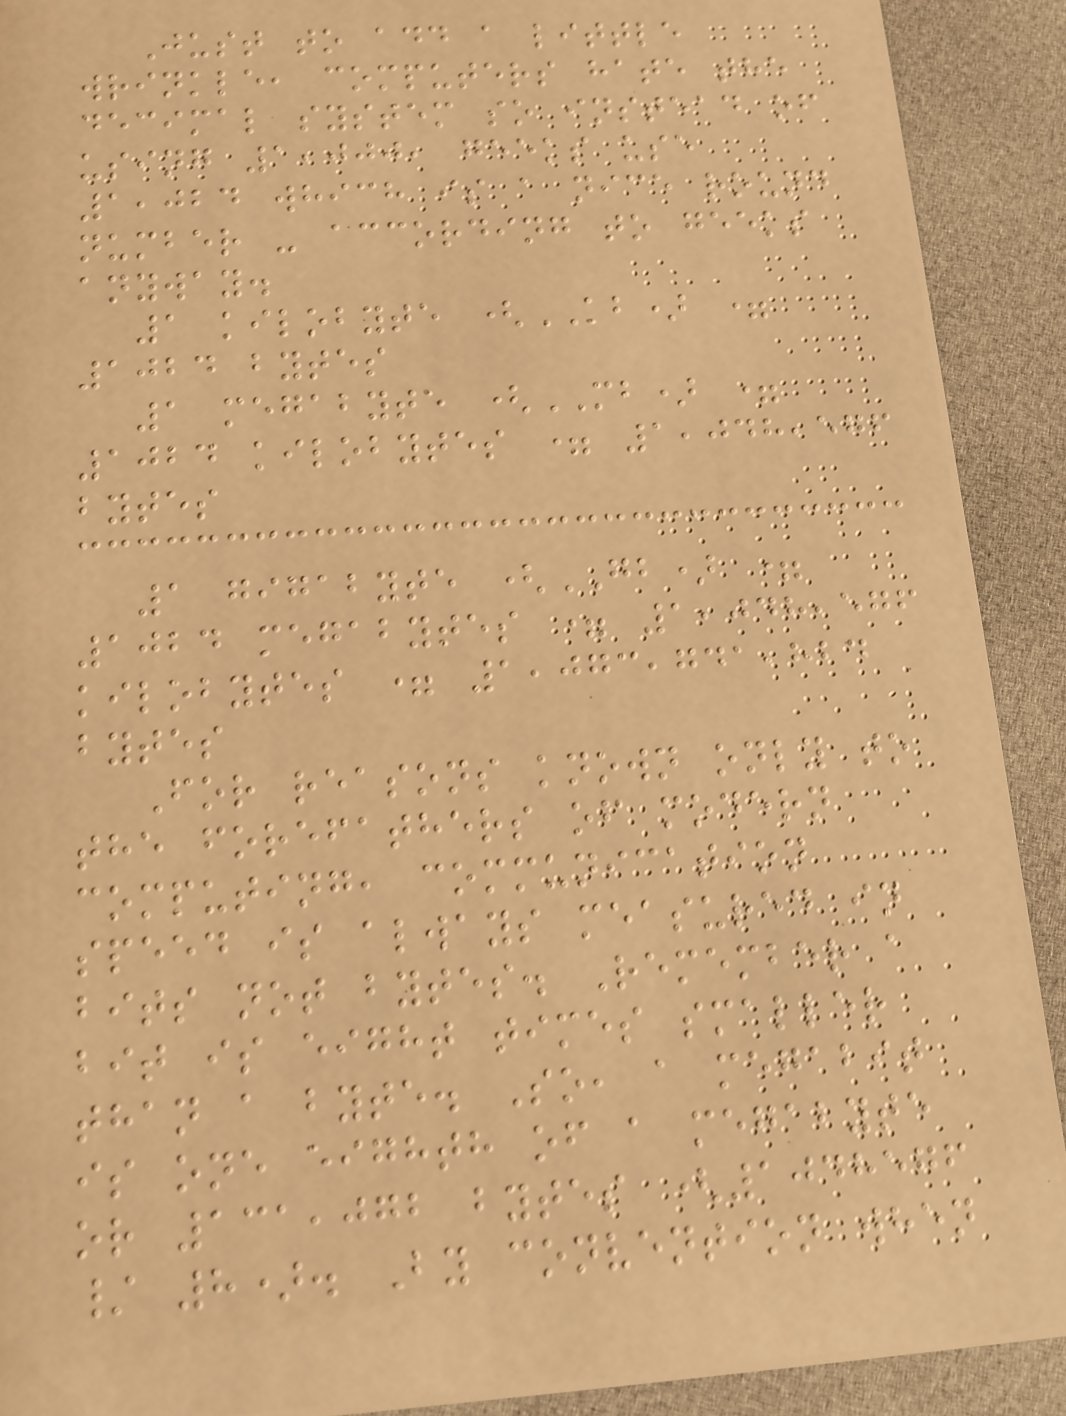Just to add a little
wrinkle, computers hate the
decimal system so instead of
using 1,000, geeks use
1,024 which is a nice round
number - according to geeks
anyway.
1 kilobyte (KB) =
1024 bytes
1 megabyte (MB) =
1024 kilobytes = 1,048,576
bytes
1 gigabyte (GB) =
1024 megabytes = 1,048,576
kilobytes = 1,073,741,824
bytes
For reasons known only to
the forefathers of modern
computing, communication
speed is always measured in
bits not bytes. Remember a
bit is eight times smaller
than a byte. So, a megabit
is one eighth of a megabyte
or 131,072 bytes (1048576
/ 8). By convention when
